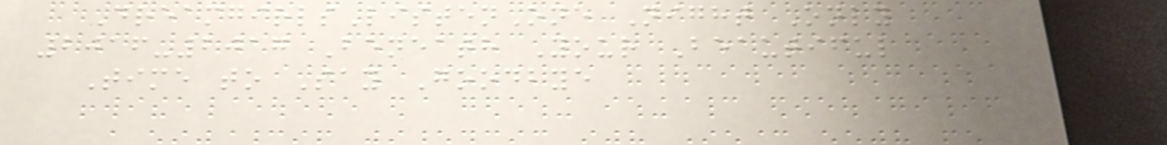DreamgirlsListenOne Night Only
2016-2017 Beneath Your Beautiful
Time to Say Goodbye
